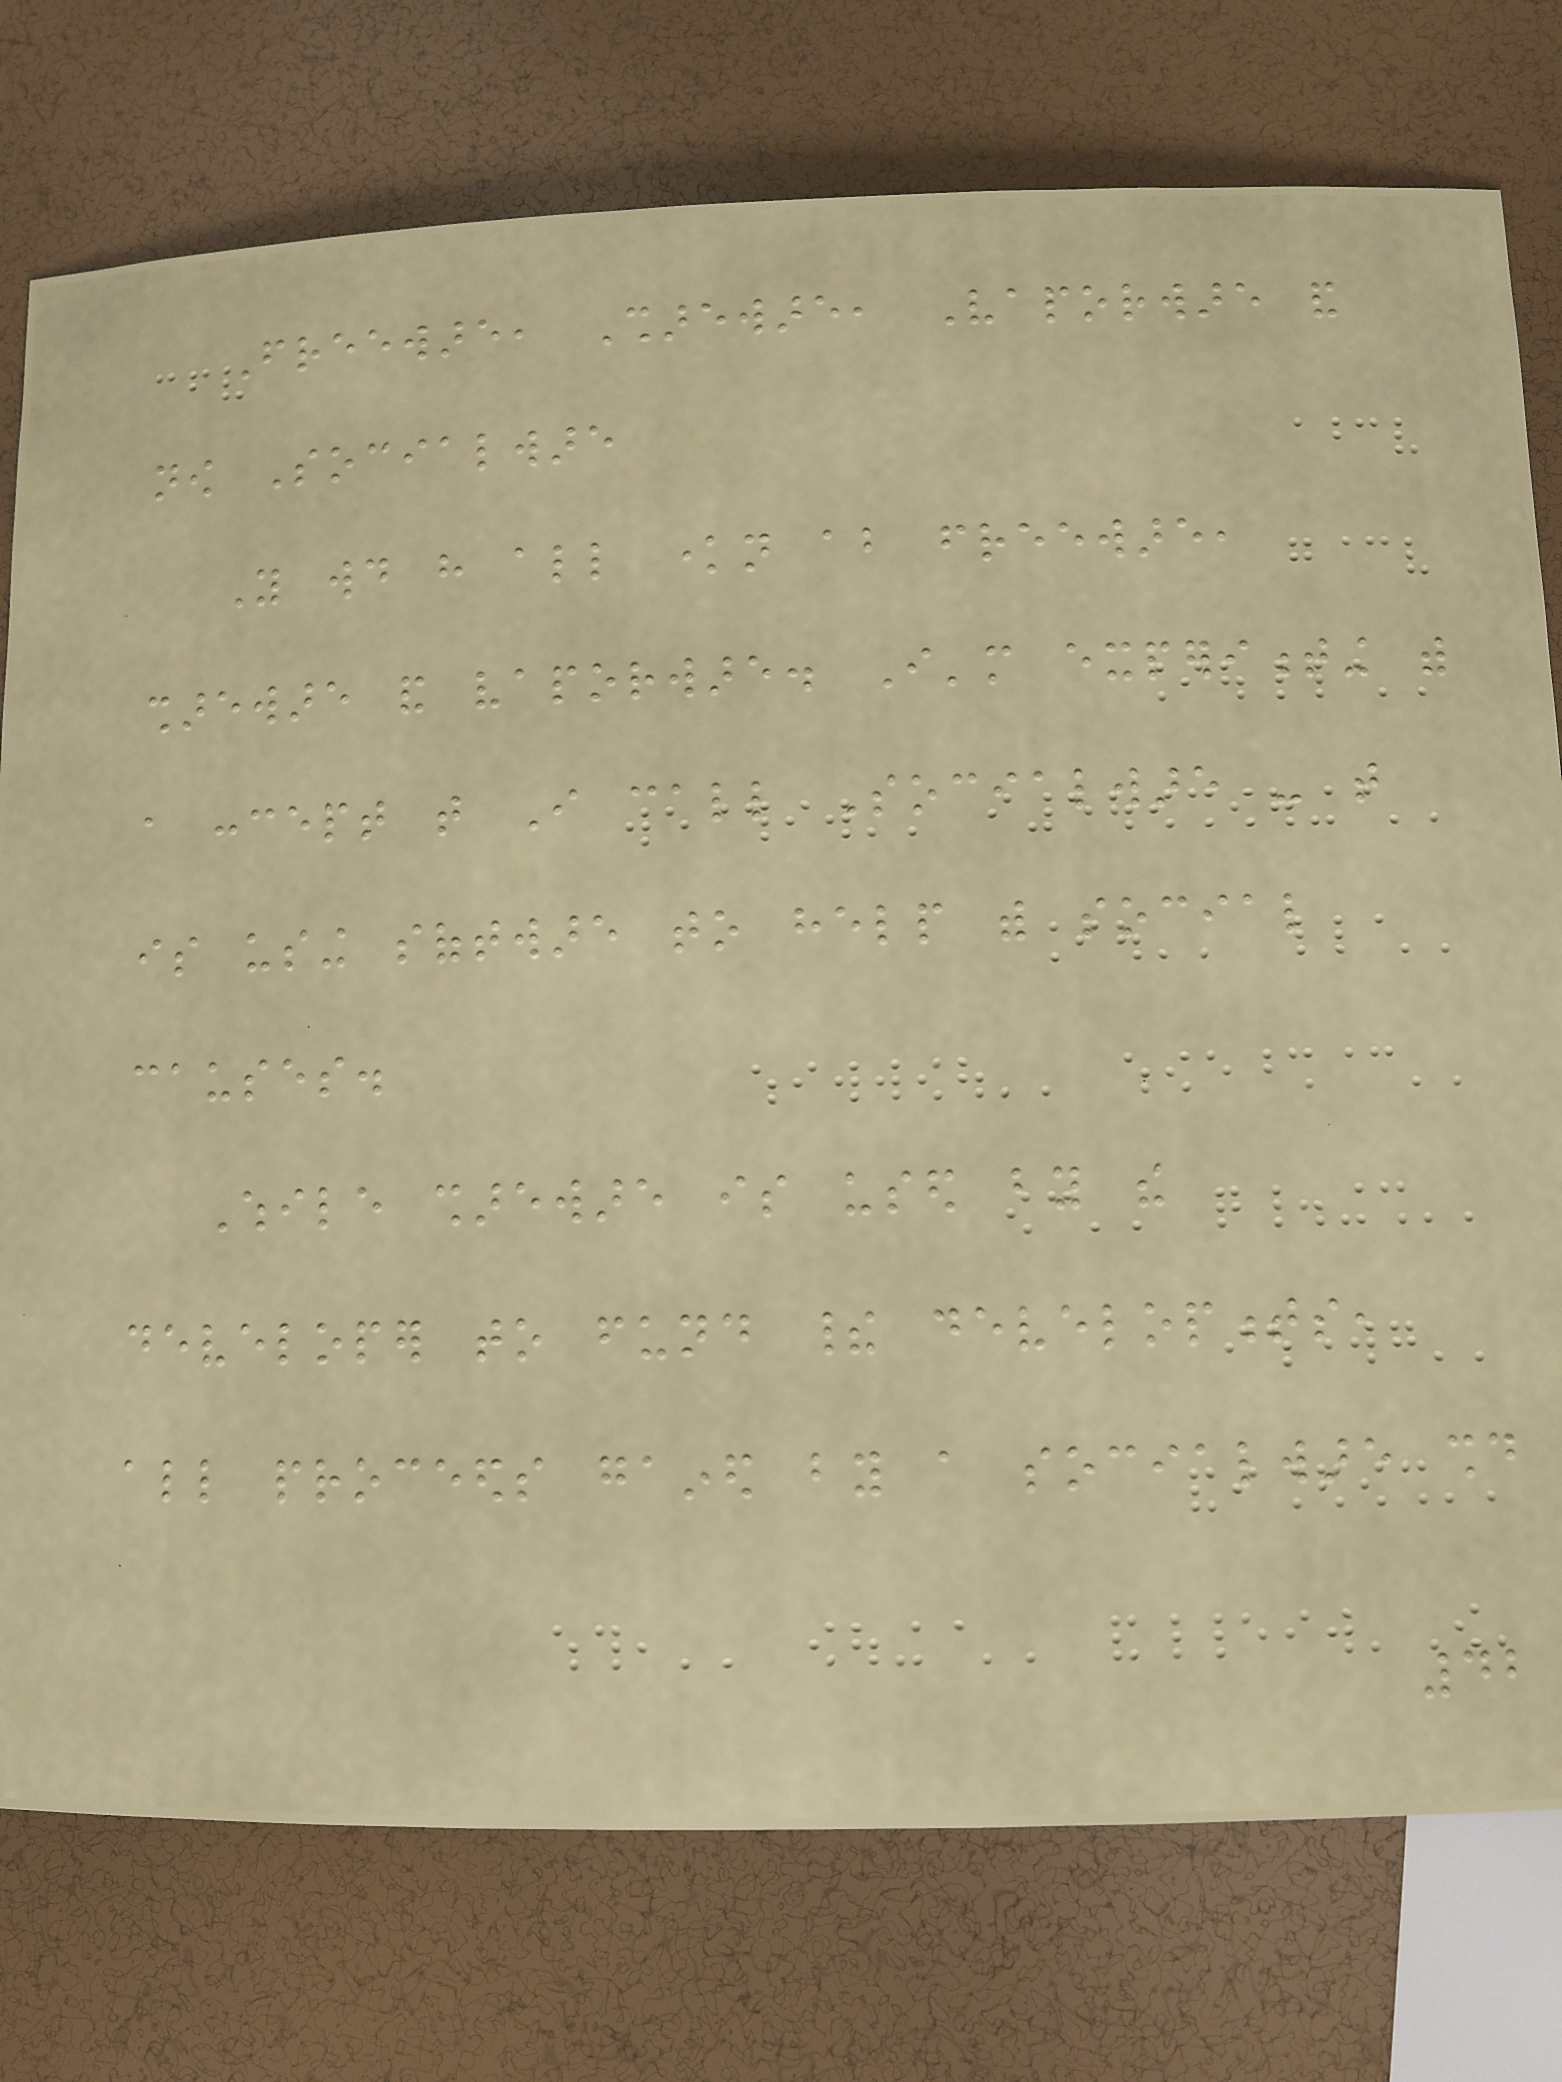Freeware, Shareware, Vaporware and
now Socialware
You would have all known about freeware,
shareware and vaporware. I'm experimenting with
a concept that I call Socialware - that
is using software to help with social
causes.
While shareware is used by the
developer to fund their developments,
all proceeds gained by a socialware should
42
